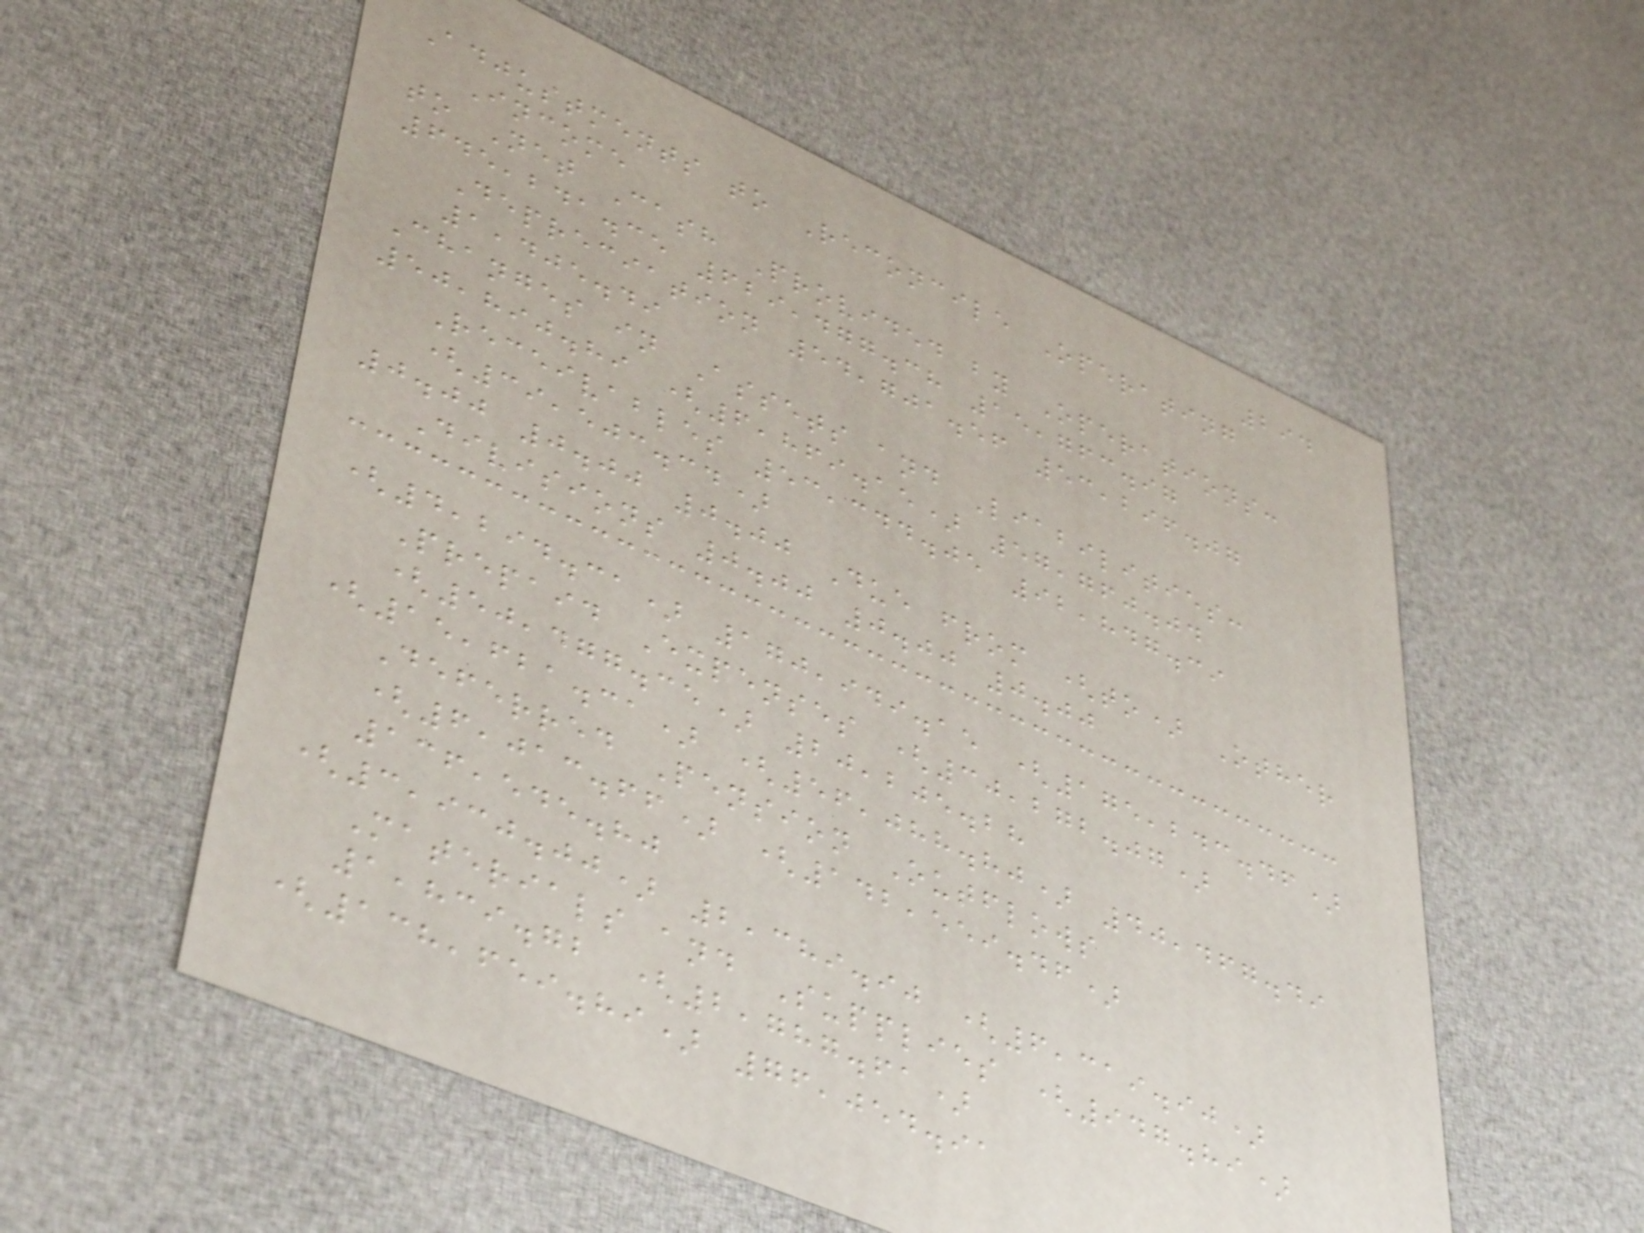294
Adjustments to Reconcile Operating
Income
to Net Cash Provided by Operations:
645,241.35 629,477.38 15,763.97
Depreciation 54,701.56 53,296.07
1,405.49
Changes in Assets and Liabilities:
50,890.89 (6,869.15) 57,760.04
Receivables 53,344.05 92,847.39
(39,503.34)
0.00 0.00 0.00 Due from (to) Other
Divisions 0.00 0.00 0.00
(4,294.31) 170,949.15 (175,243.46)
Prepaid Expenses (30,272.07)
(50,477.35) 20,205.28
(15,621.31) (56,088.80) 40,467.49
Deferred Pension Outflows
(6,013.66) (142,559.46)
136,545.80
(3,930.00) 2,389.90 (6,319.90)
Materials and Supplies (947.89)
1,839.72 (2,787.61)
(138,659.89) 76,054.91
